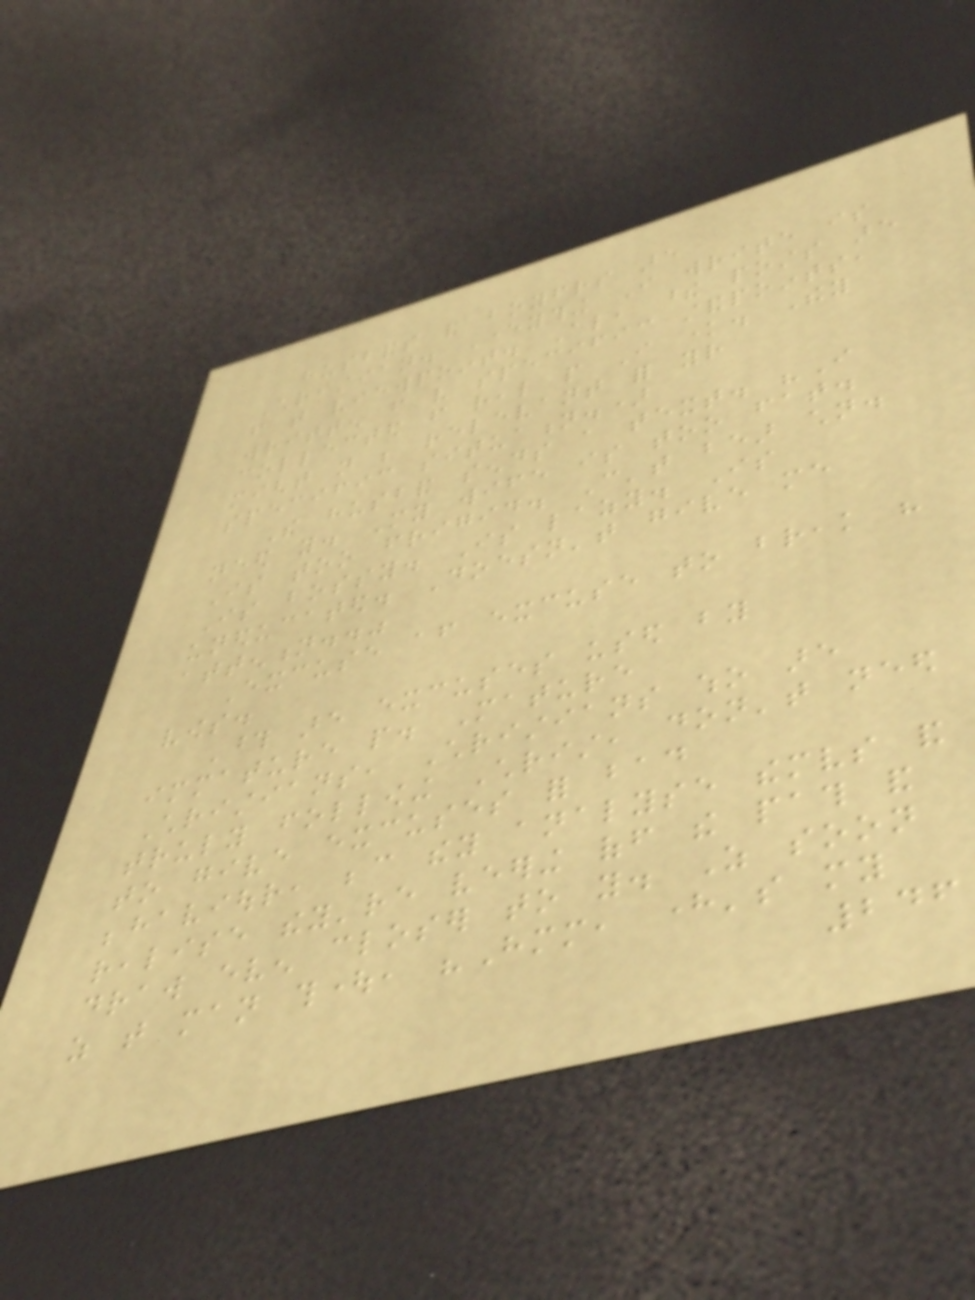husbands and boyfriends are
Christian. Everything I write is
from that viewpoint. Also, these posts are
written from very specific standpoints,
collected from real people I know. They
might not be relevant for your
specific situation.)
The husband sends a text. "I
need you. My wife is too fat.
Is too frigid. Can't bear children.
Is bossy. Is lazy. Is
uneducated. Doesn't give me
attention.."
Excuse after excuse to break his
vows.
Those are excuses used by
immature people. Mature
Christians, Christians who are
truly following Christ, don't need
to give excuses for bad
behaviour, because they analyse themselves and
realise they're veering off the path and
draw even closer to you. As soon
as that man thought, "Hmm, here's my
246
